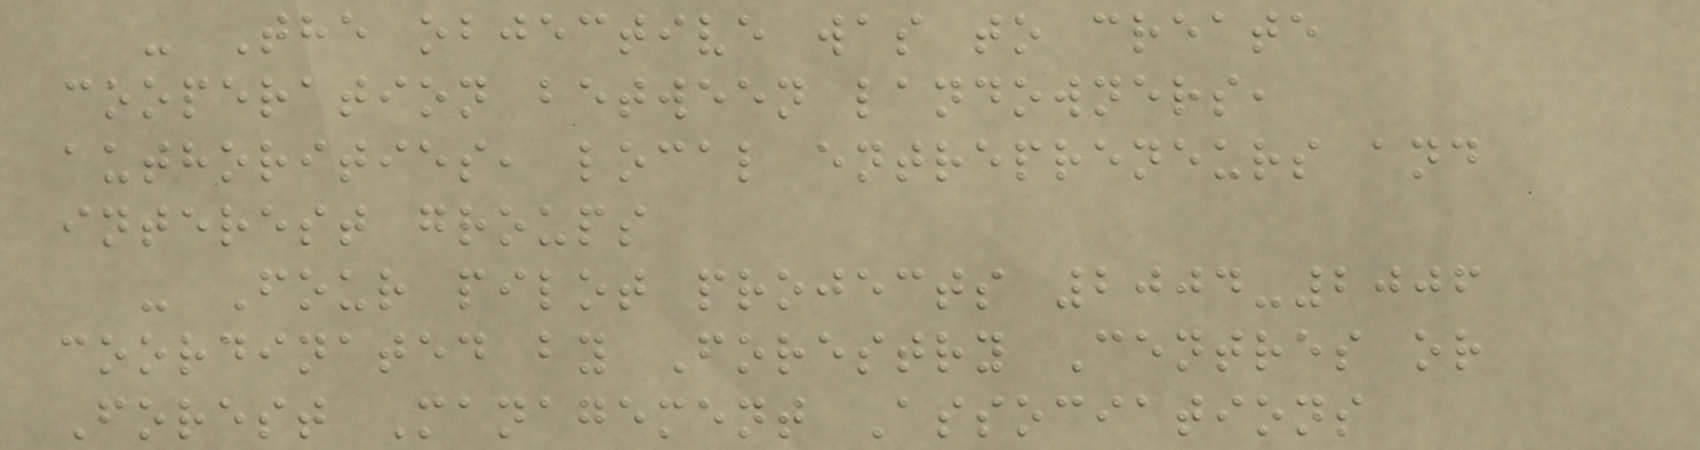- The objective was to create
cooperation between landowners,
authorities, local entrepreneurs and
interest groups
- Four pilot projects 2004-2006
coordinated by Forestry Centres or
Forest Management Associations
